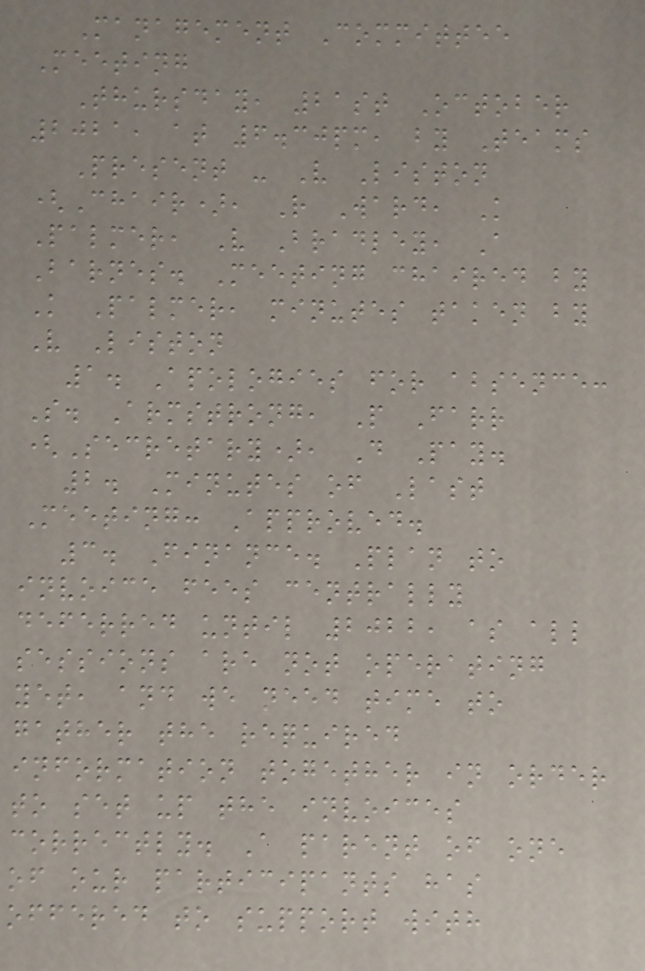Management Committee
Meeting
Thursday, 21st October
2021, at 6.30pm, by Teams
Present - V Liston
(Chair), R Ward, K
Palmer, V Bradley, A
Barnes. Meeting chaired by
K Palmer, minutes taken by
V Liston
1. Apologies for absence:
S. Armstrong, P Farr
(Secretary), D Pay.
2. Minutes of Last
Meeting: Approved.
3. Finance. Plan to
invoice fees centrally
deferred until 2022, as all
sessions are not operating
yet, and we need time to
gather the required
information together in order
to set up the invoices
correctly. A parent of one
of our participants has
offered to support with
